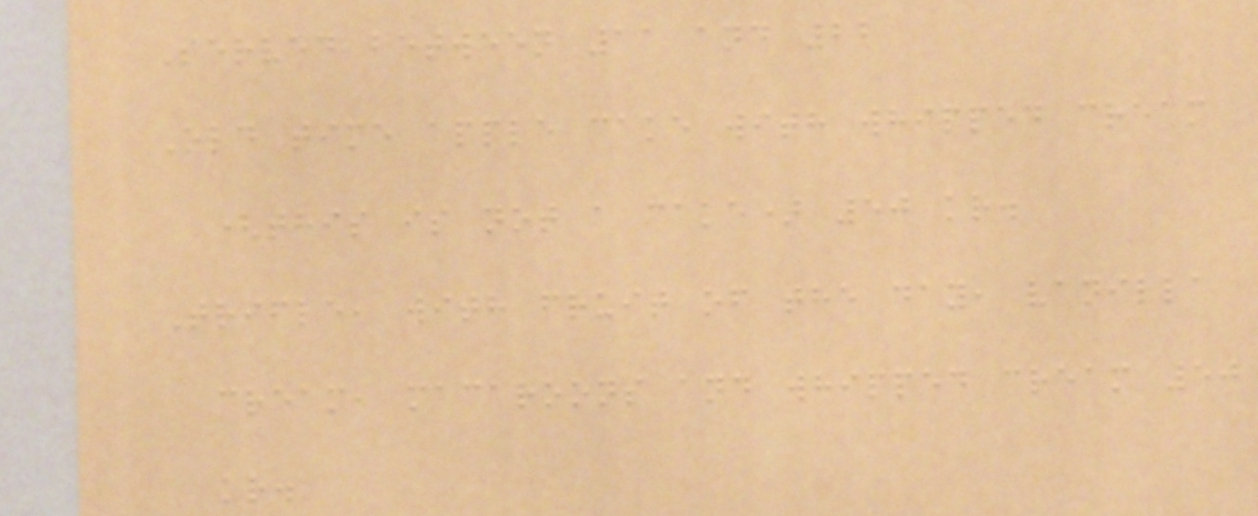Served between 11 and 22
Old time apple cake with whipped cream
(this is not a cake) 50 kr.
Trifle, with fruit of the day, vanilla
cream, macaroons and whipped cream 50
kr.
